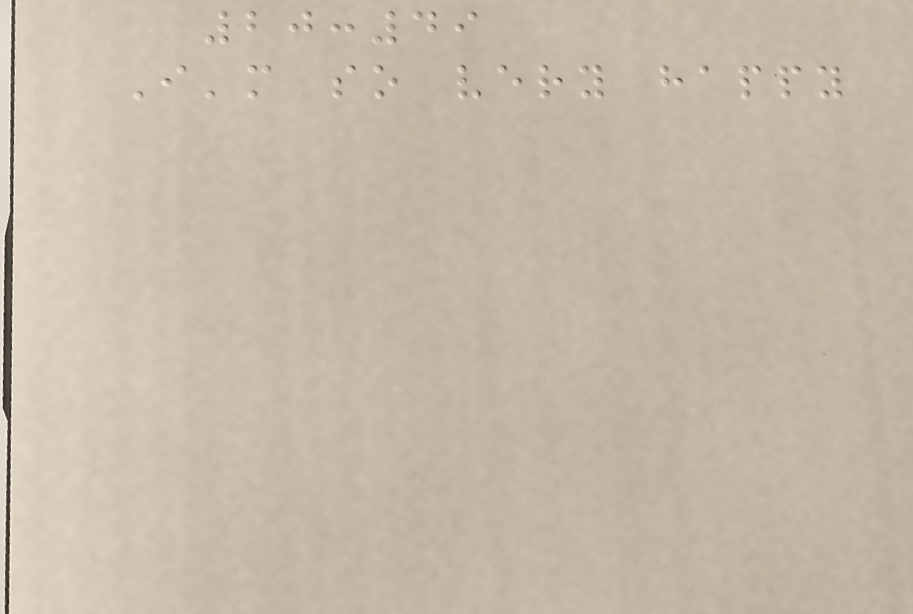20:49
I'm so very happy
